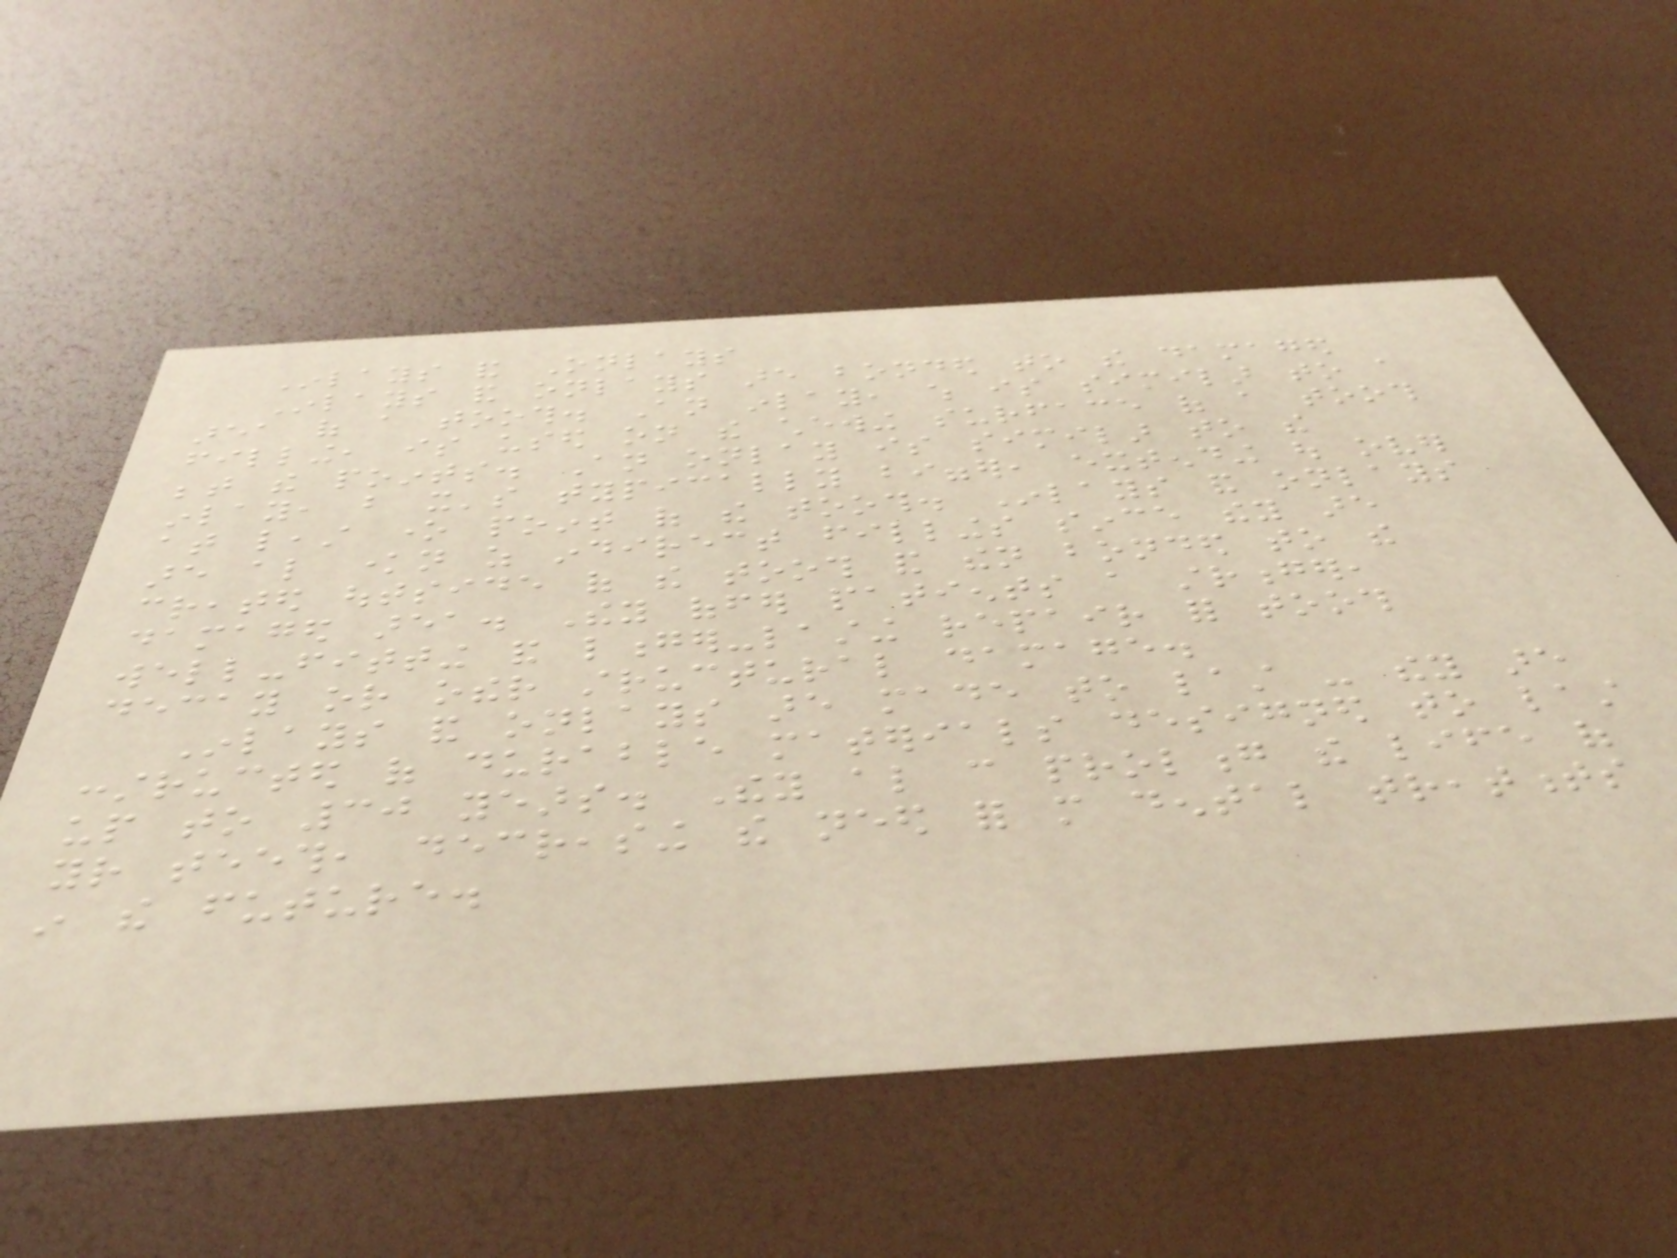Inlays and Onlays
Inlays and onlays are bonded to the damaged
area of a tooth. An inlay, which is similar to a
filling, is used on the chewing surface of a tooth
between the points. An onlay is similar to the
inlay, but it's typically bigger, extending out over
at least one point of the tooth. Inlays and onlays
are also known as indirect fillings since they are
created outside of the tooth and then bonded to the
damaged area. They offer patients a stronger,
well-fitting and longer-lasting repair for tooth
decay or other structural damage.
Inlays and onlays are made to last - they are
constructed of durable materials designed to last
up to 30 years. They also can prolong the life of
your teeth, decreasing the need for more dental treatments
in the future.
